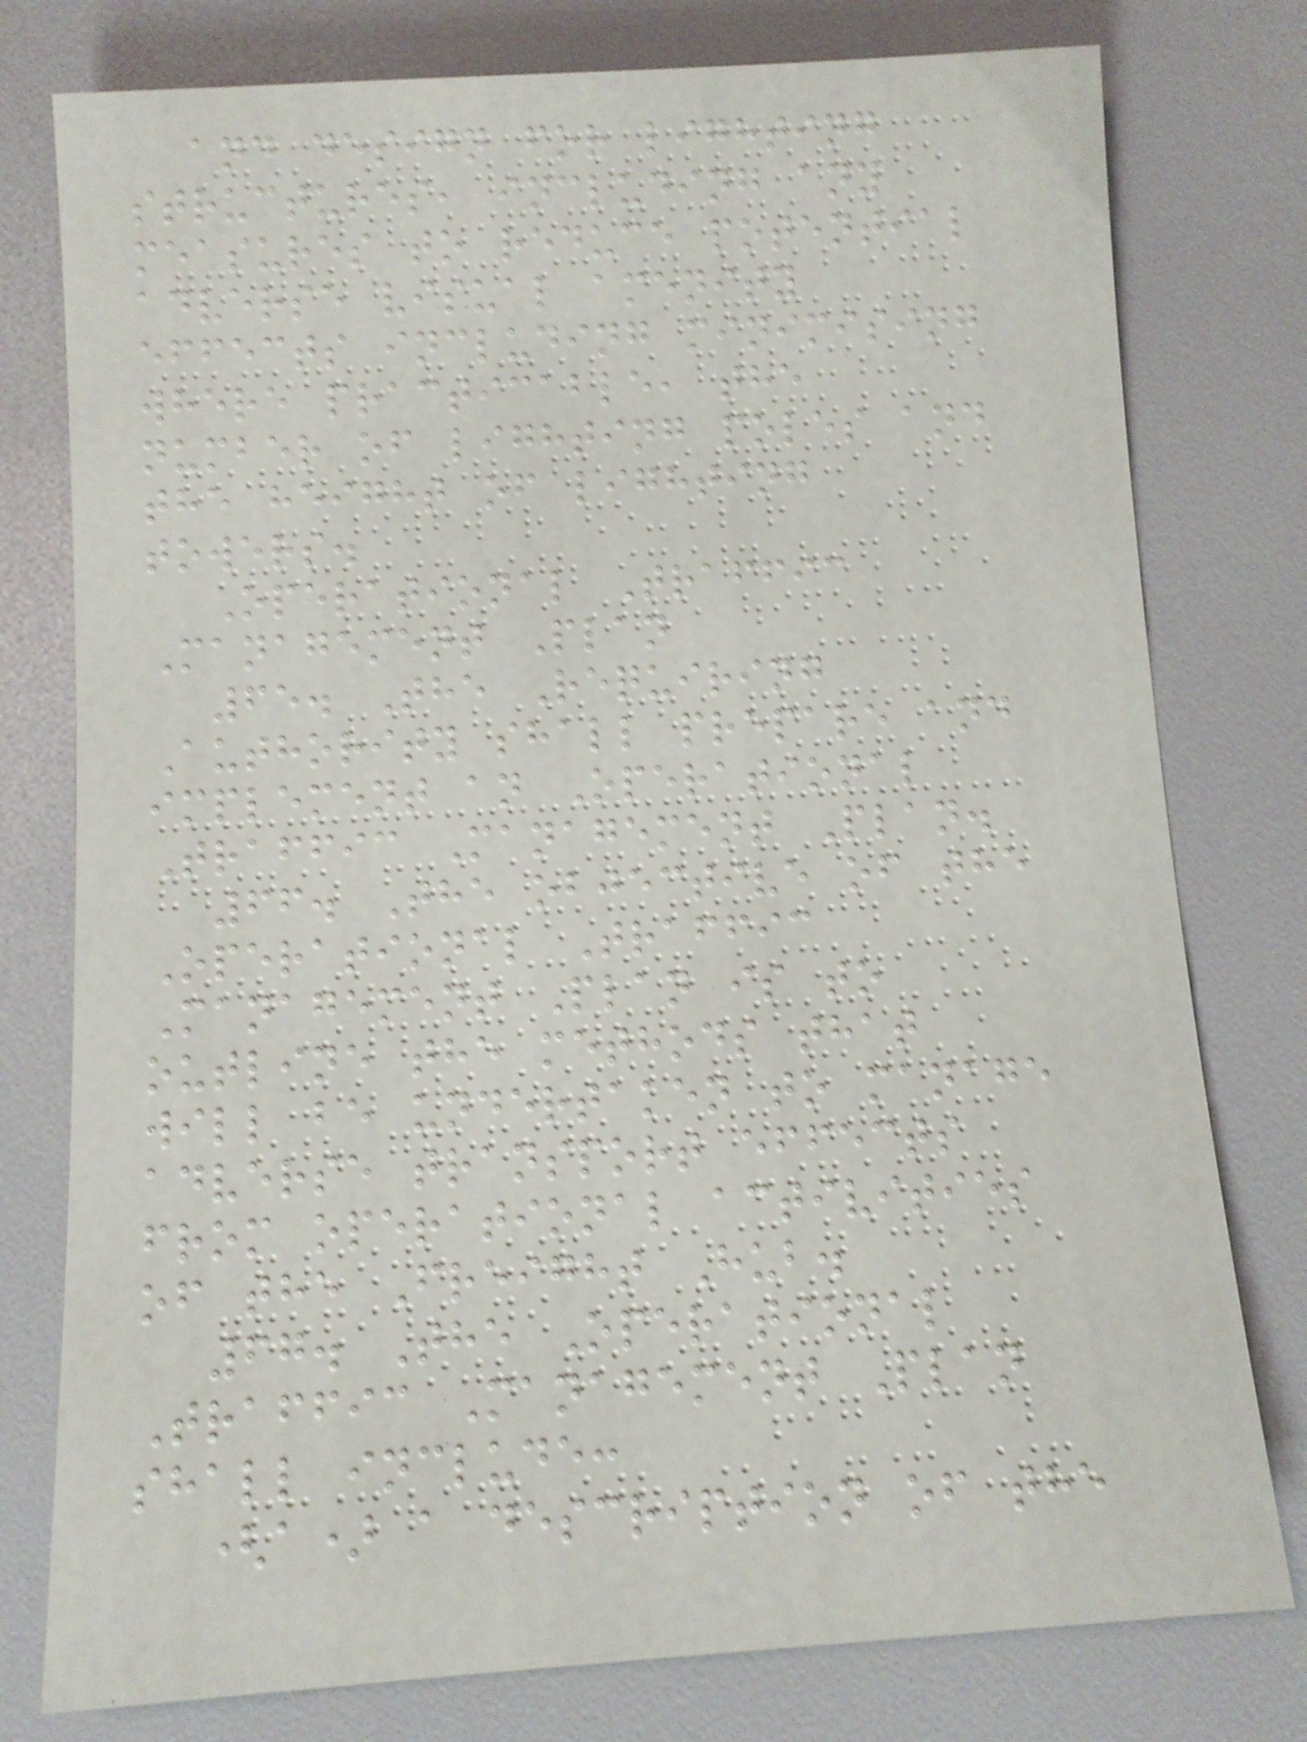and design for lighting
structures, including any
measures to reduce potential
adverse visual amenity
effects including minimising
where practicable, the
number of lighting poles and
the height of lighting
towers.
Operational Traffic
Management Plan
65. The Requiring
Authority shall prepare and
implement an Operational
Traffic Management Plan.
66. The objective of the
Operational Traffic
Management Plan is to
outline the methods that
will be undertaken to manage
adverse transport effects
from operational activities
of the Freight Hub.
67. The Operational
Traffic Management Plan
shall include:
(a) a description of the
